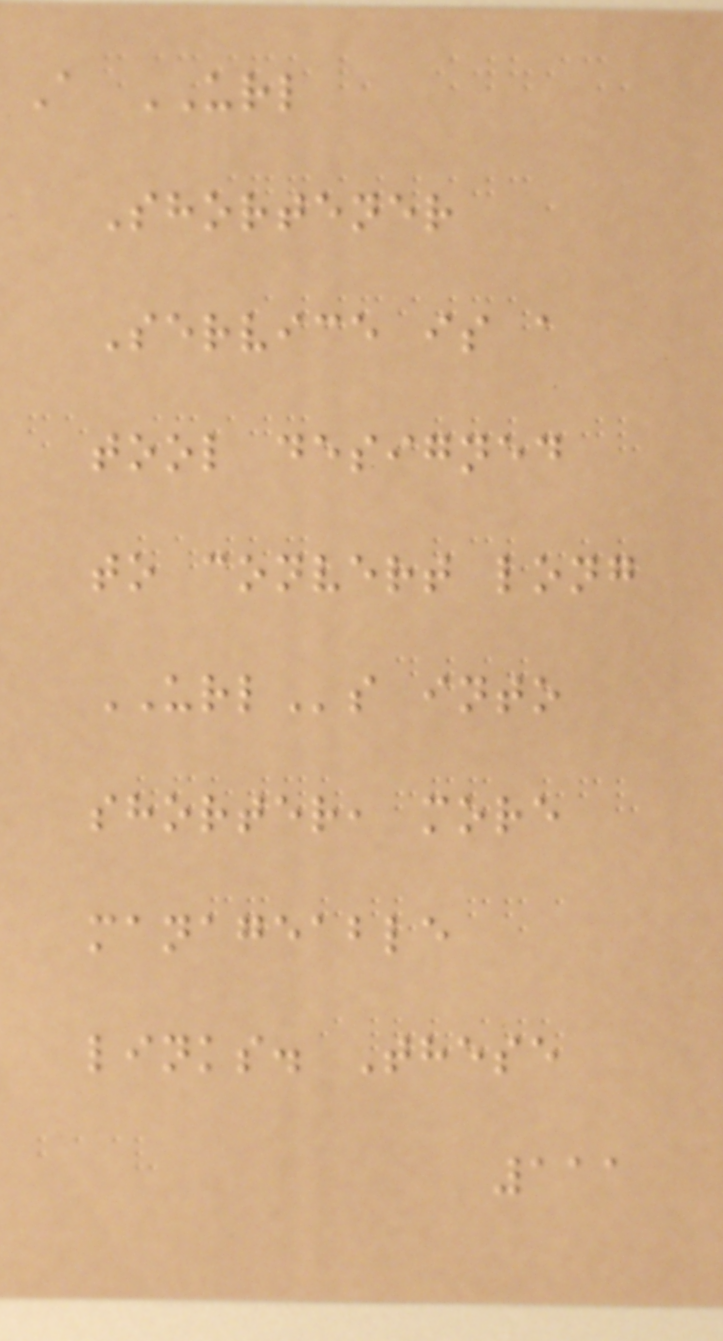A URL
Shortener
Service is a
tool designed
to convert long
URLs into
shorter, more
manageable
links. These
111
